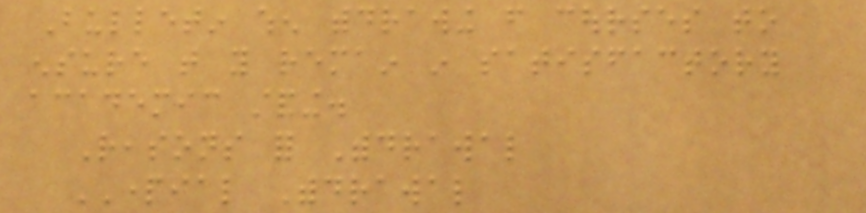Bulletin when withdrawing from courses to
ensure that you remain in satisfactory
academic standing.
Reasons for Withdrawal
PARTIAL Withdrawal
